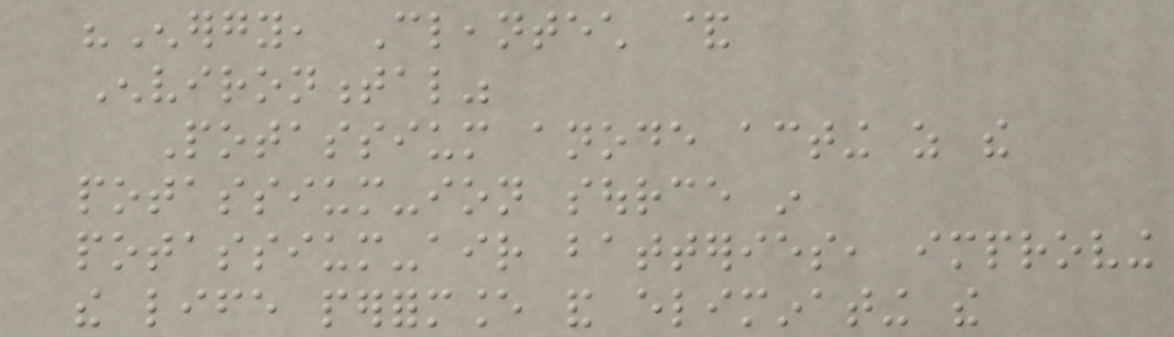"Energy, Cleantech &
Environmental"
Potassium anode acting as the
potassium-ion source in
potassium-air batteries, improving
the life performance and eliminating the
